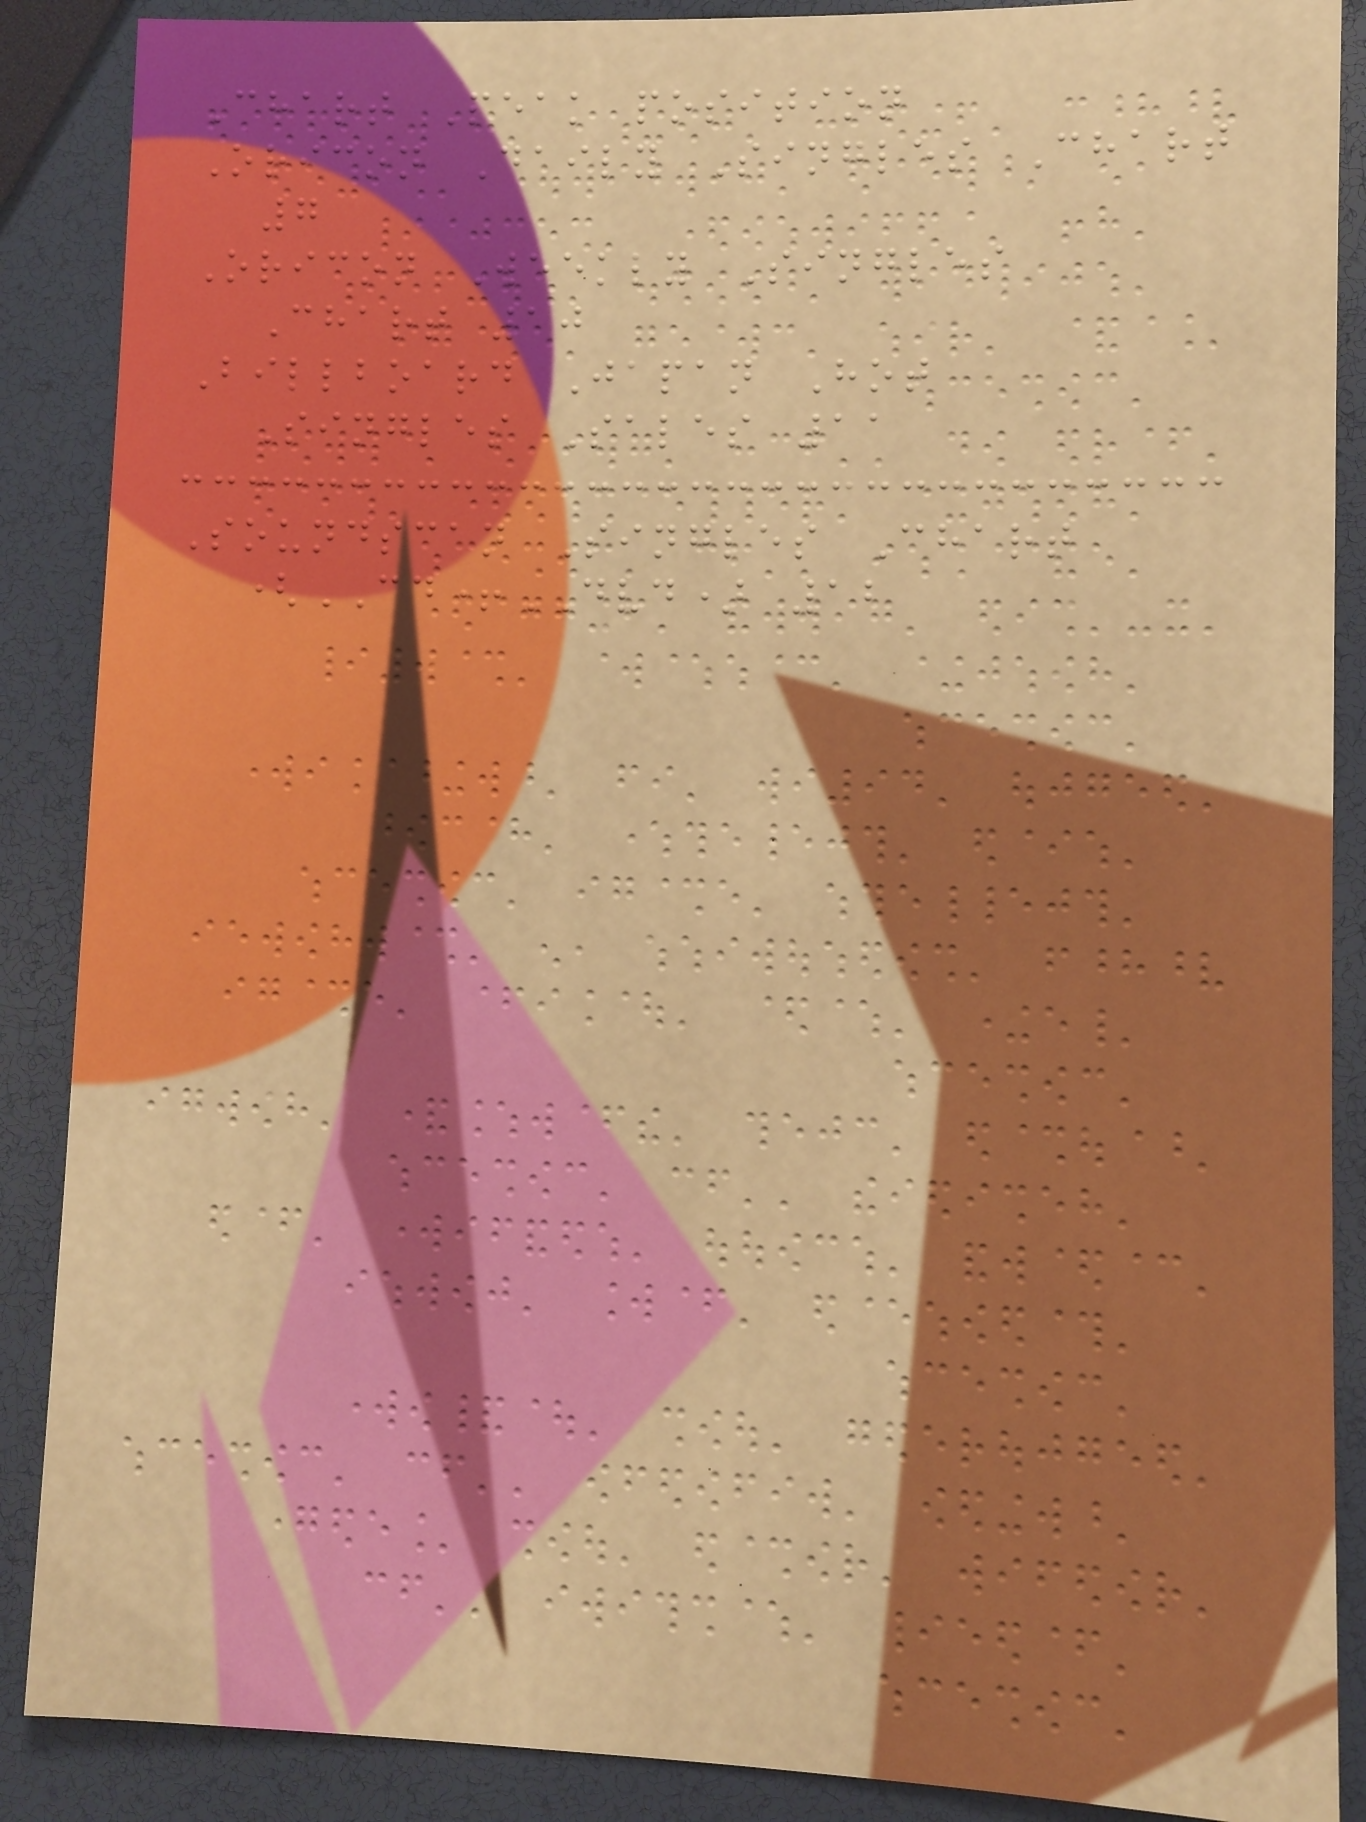Chart Peak position
Oricon Daily Singles Chart
7
Oricon Weekly Singles
Chart 10
Billboard Japan Hot
Singles Sales 11
Soundscan Singles Chart
(CD+DVD) 12
